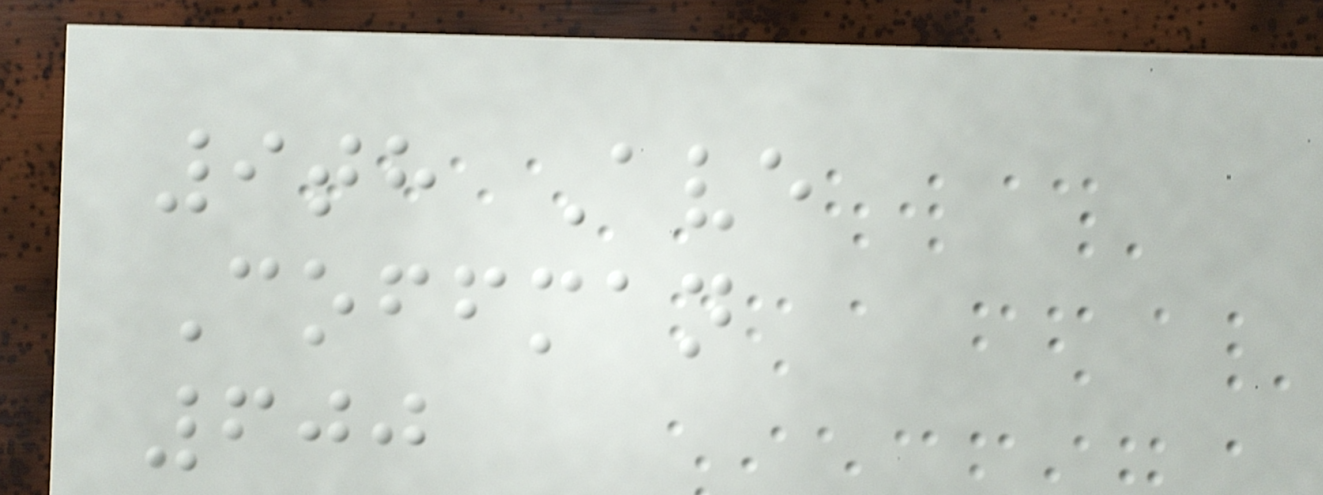9th Ave
Coffman
600
